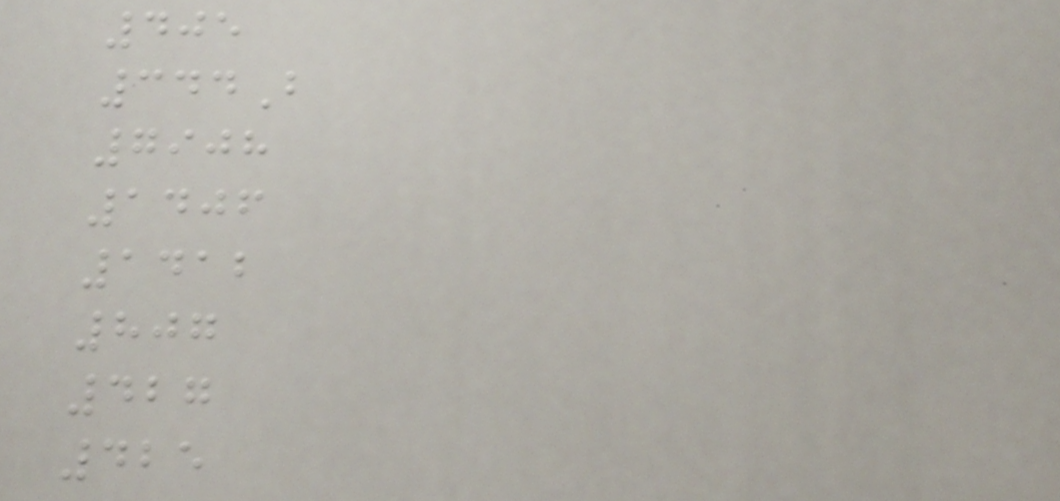405
344B
7908
1406
1412
807
427
425
